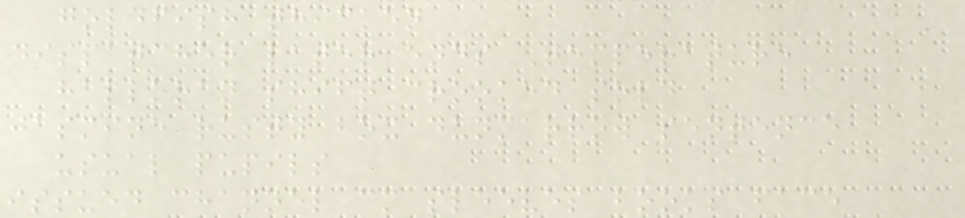goldfish thicken
dispatcher later ends Temperature
halloran shift crooked sold
jasmine rusty box dunmarrow sentence
usual pupils
issued channel cm sleeves books face
